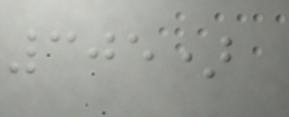305)
